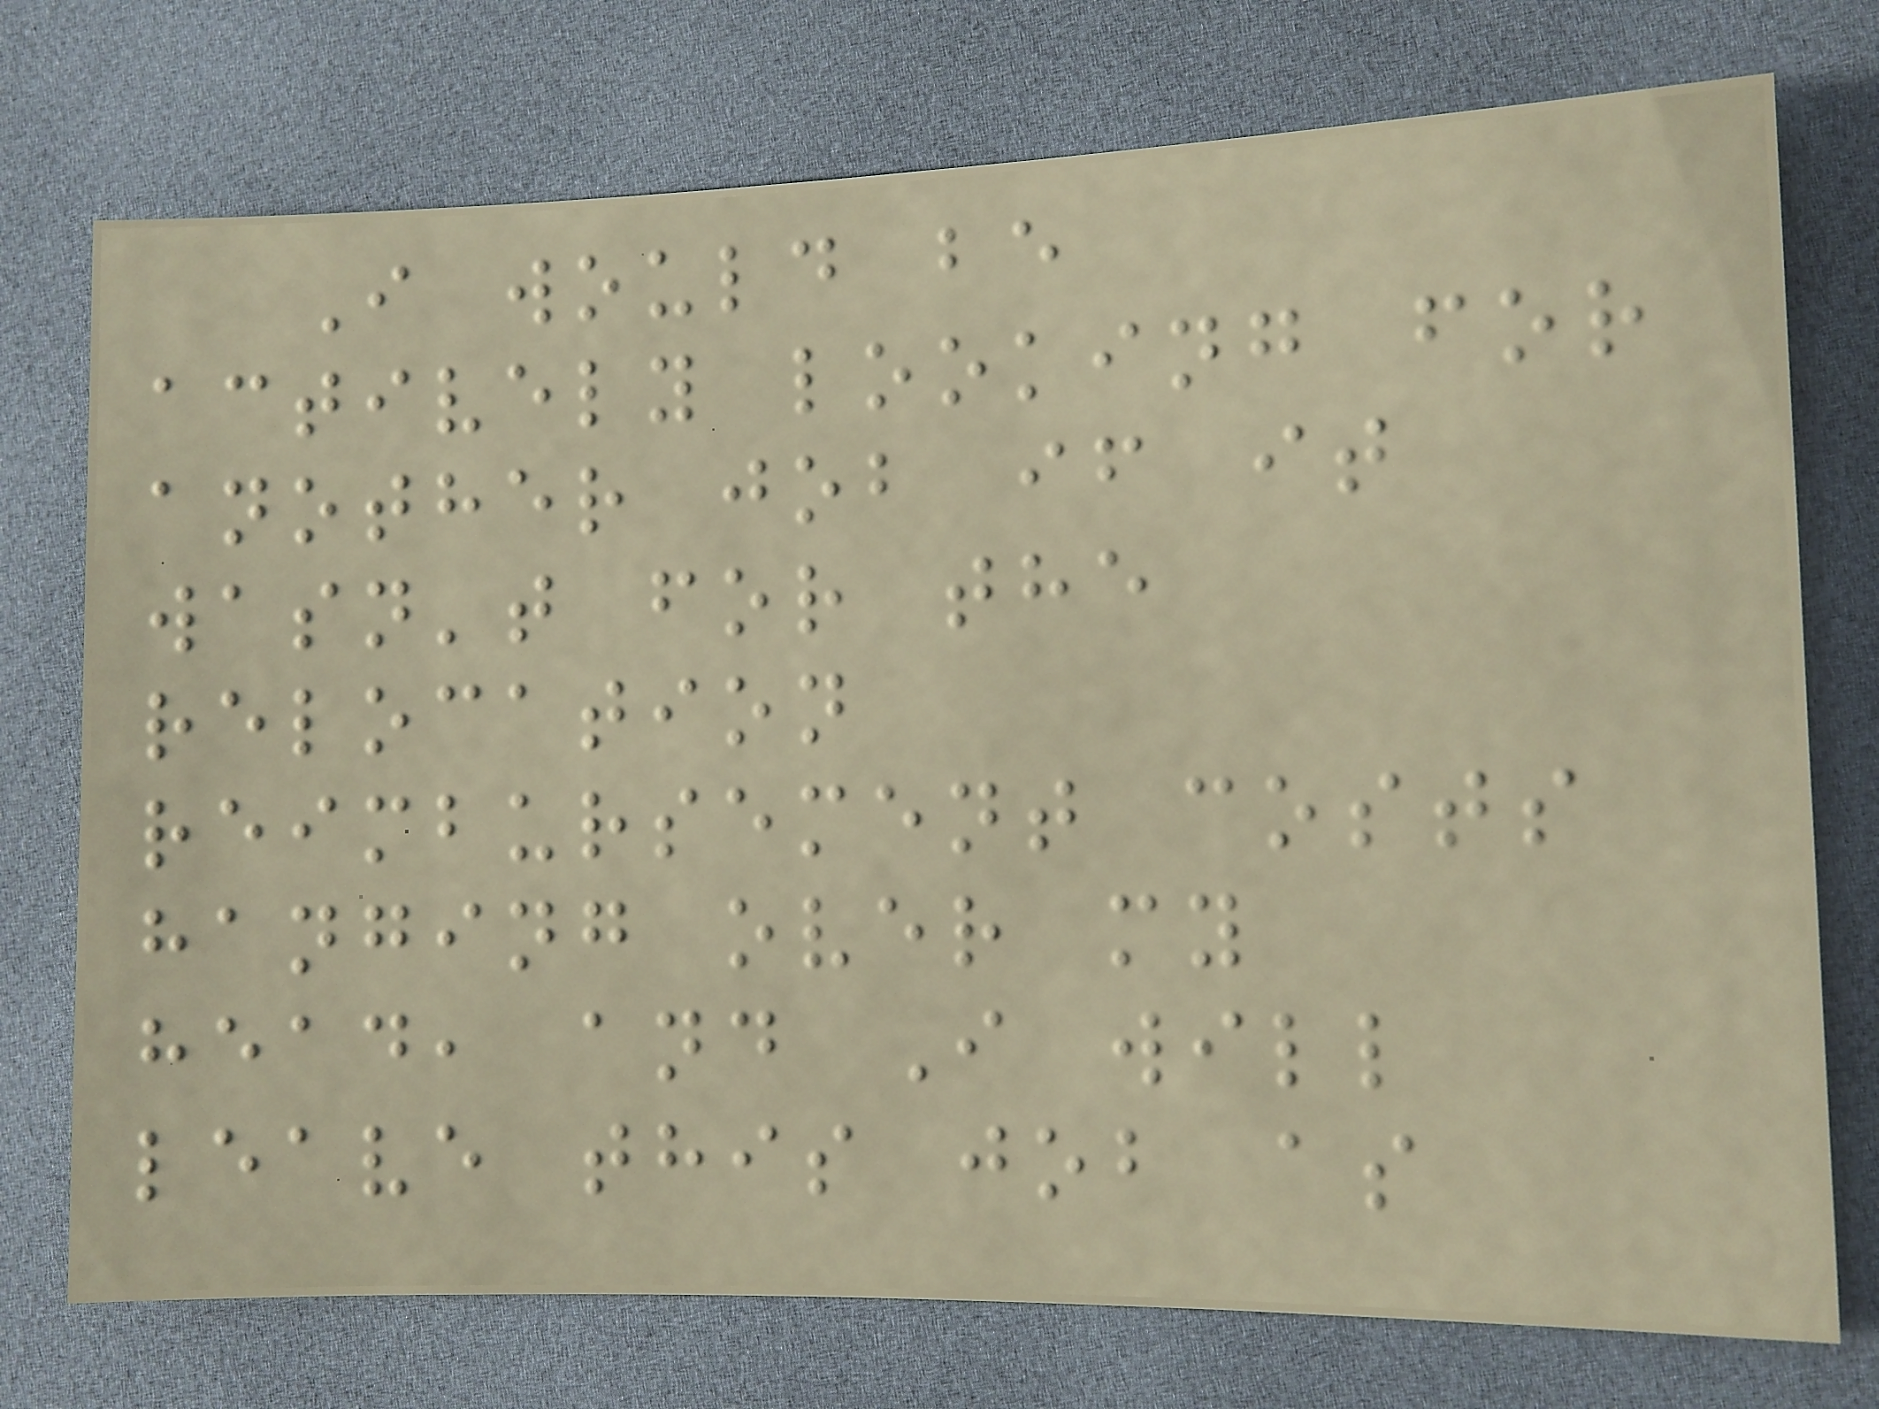I would be
actively looking for
another job if it
wasn't for the
relocation
reimbursement costs
hanging over my
head, and I will
leave this job as
